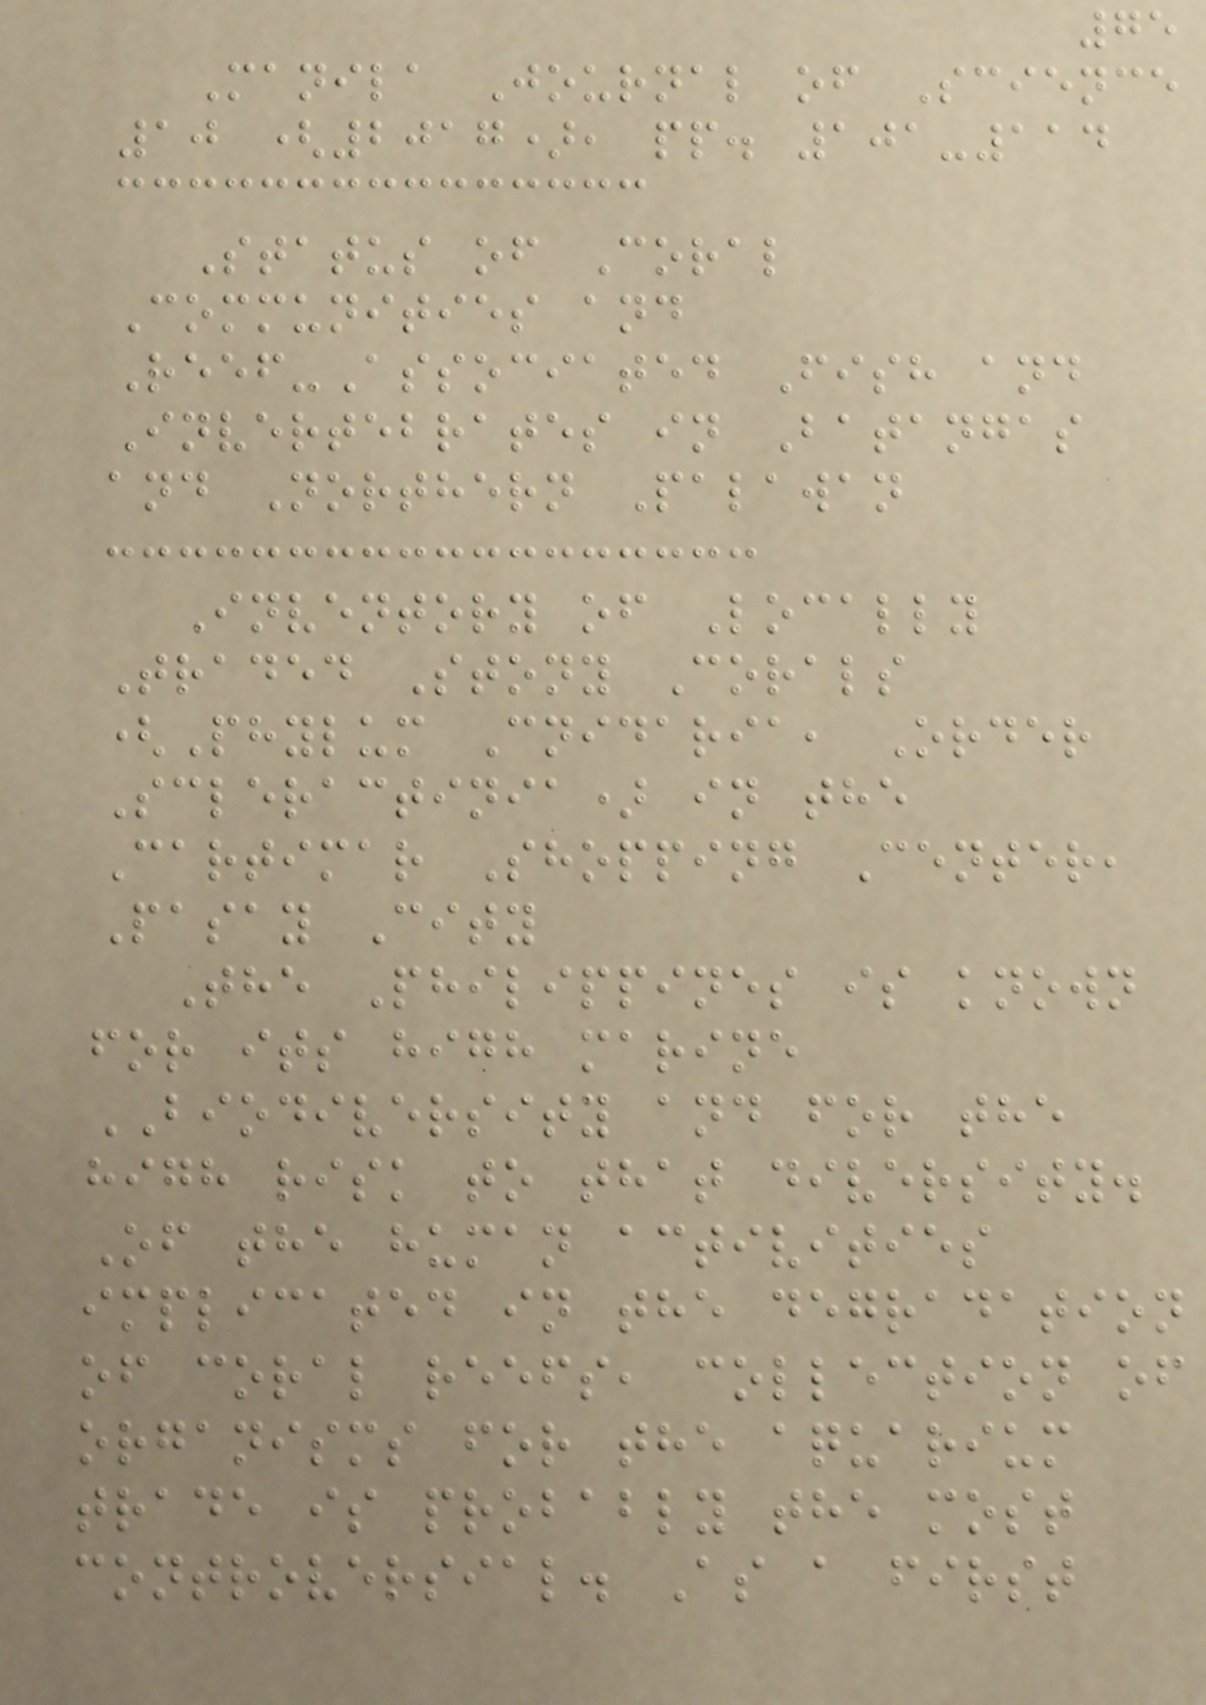75
Manila Journal of Science
10 (2017), pp. 101-114
Status of Coral
Communities and
Reef-Associated Fish and
Invertebrates in Batangas
and Northern Palawan
Inventory of Locally
Traded Stony Corals
(Phylum Cnidaria, Order
Scleractinia) in the
Cartimar Shopping Center,
Pasay City
The Philippines is known
for its high marine
BIODIVERSITY and for the
high risk to that diversity.
Of the human activities
implicated in the degradation
of coral reefs, collection of
organisms for the aquarium
trade is probably the most
controversial. As a first
